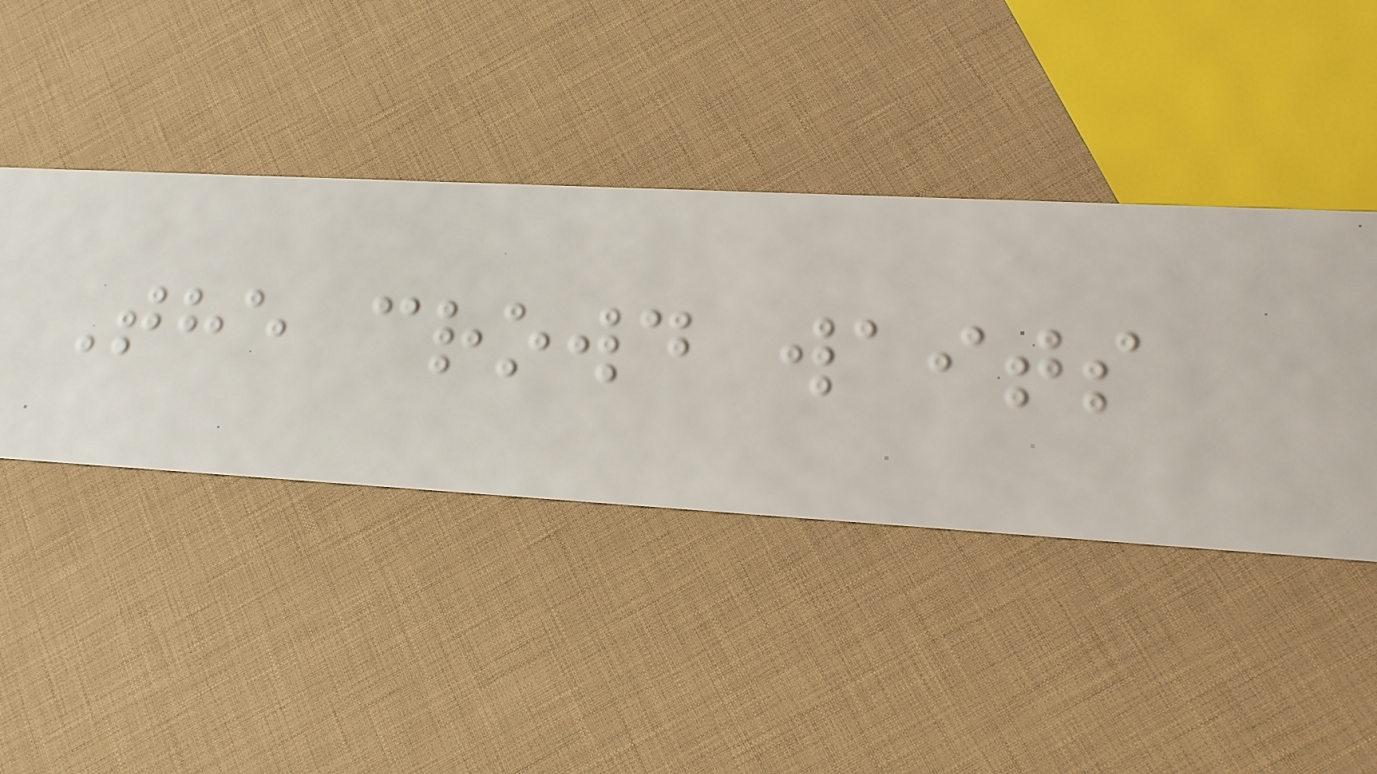The crowd waits
